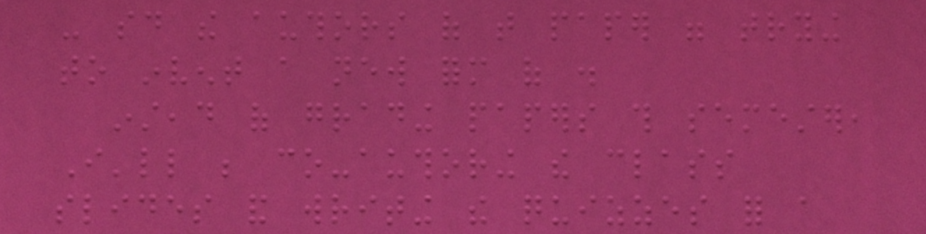- said the authors of that paper were trying
to invent a new form of .
instead of grading papers this semester,
I'll be co-authoring the class
slides and writing the quizzes for a
